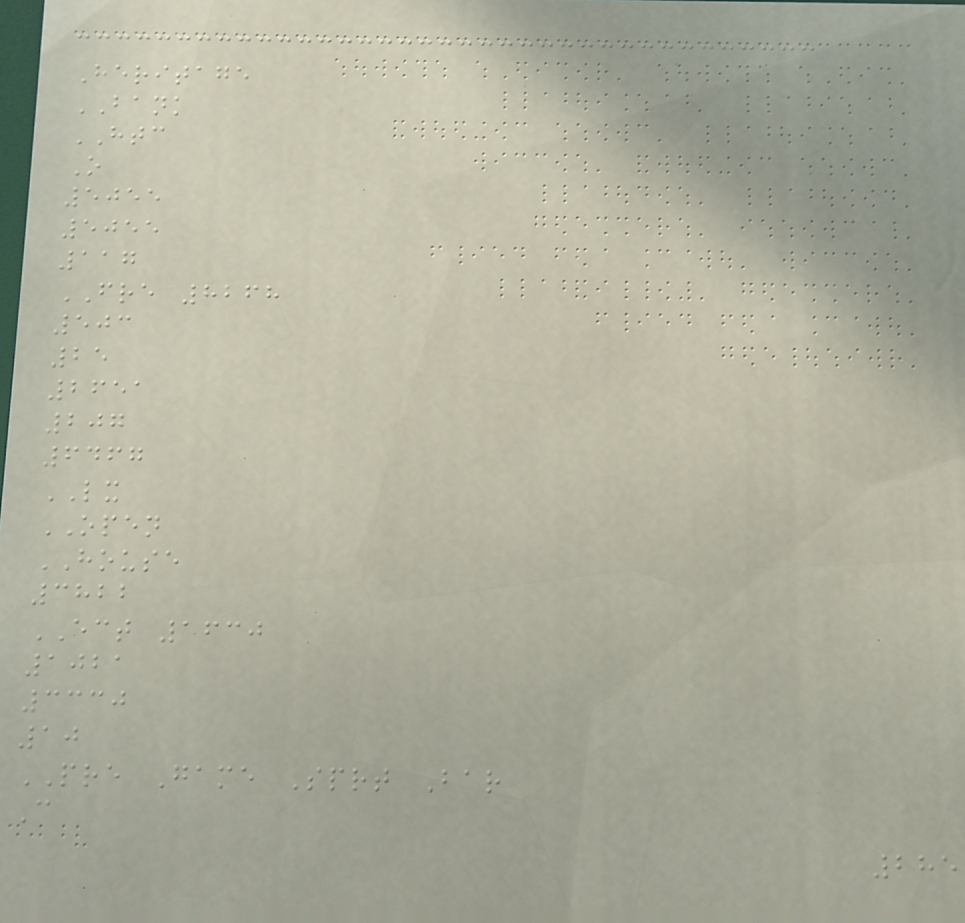Heritage
BANK
HTC
O
5055
5055
117
FRE 8268
503
25
2651
207
6467
LX
OPEN
HOUSE
3822
ECT 1630
1021
3330
10
PRE Game Sprt Bar
C
285
